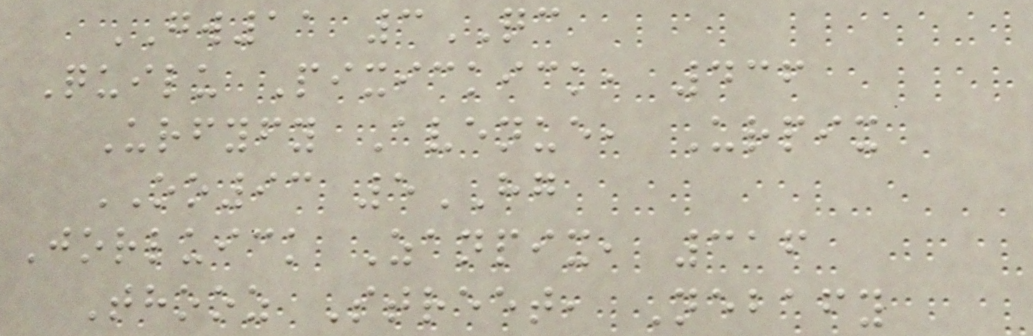GW11 3QC
Quilu Pixickick, 436
Urfyfy Avenue, Urpix
OO93 5HG
Jorluick Zanpix, 316
Thooz Street, Nebafy
